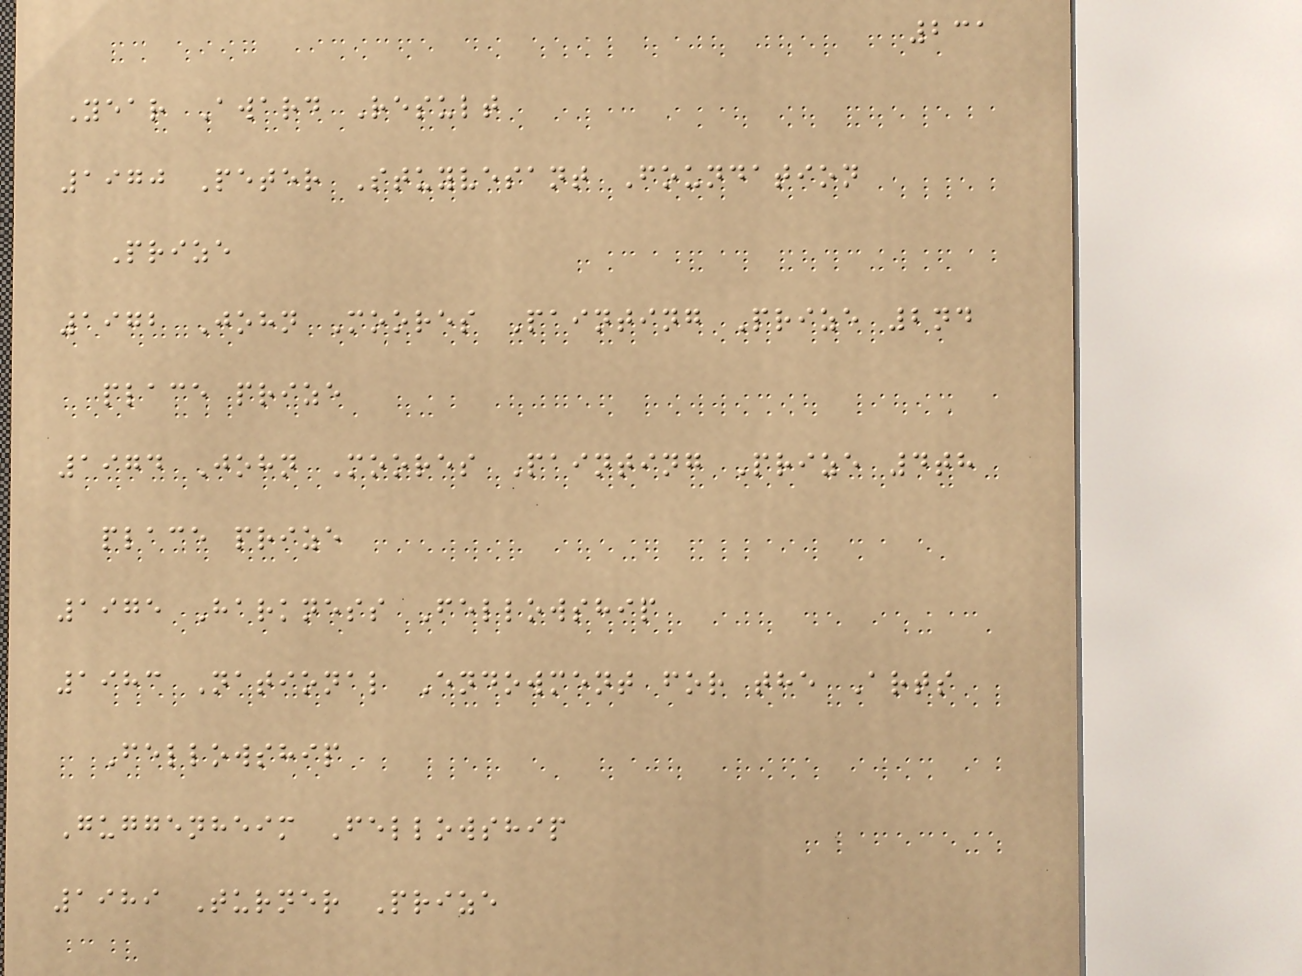231
Year Award Result
1970 Peter Stuyvesant Foundation
Prize
1972 John Moores Painting Prize 2nd
place prize
1974 John Moores Painting Prize 4th
place prize
1975 Harkness Fellowship
1983 National Endowment for the Arts
Fellowship
Guggenheim Fellowship
1989 Turner Prize
